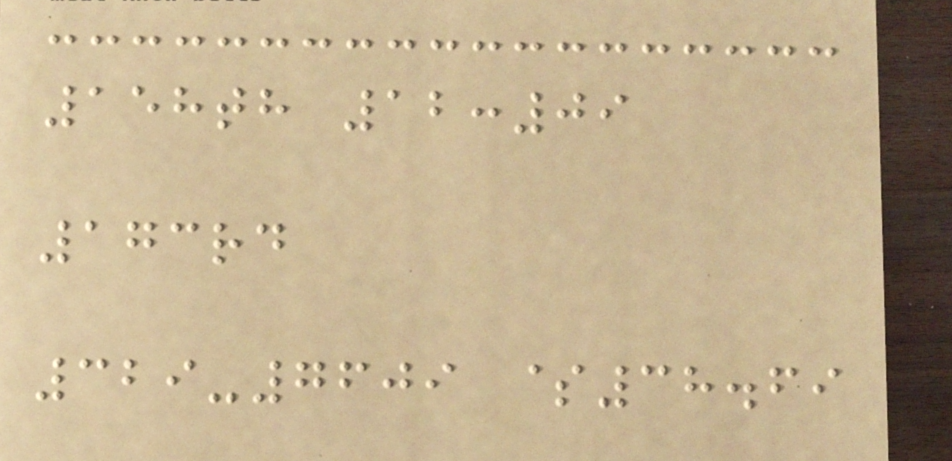158th 12:09
173rd
329-7609 $38.69
